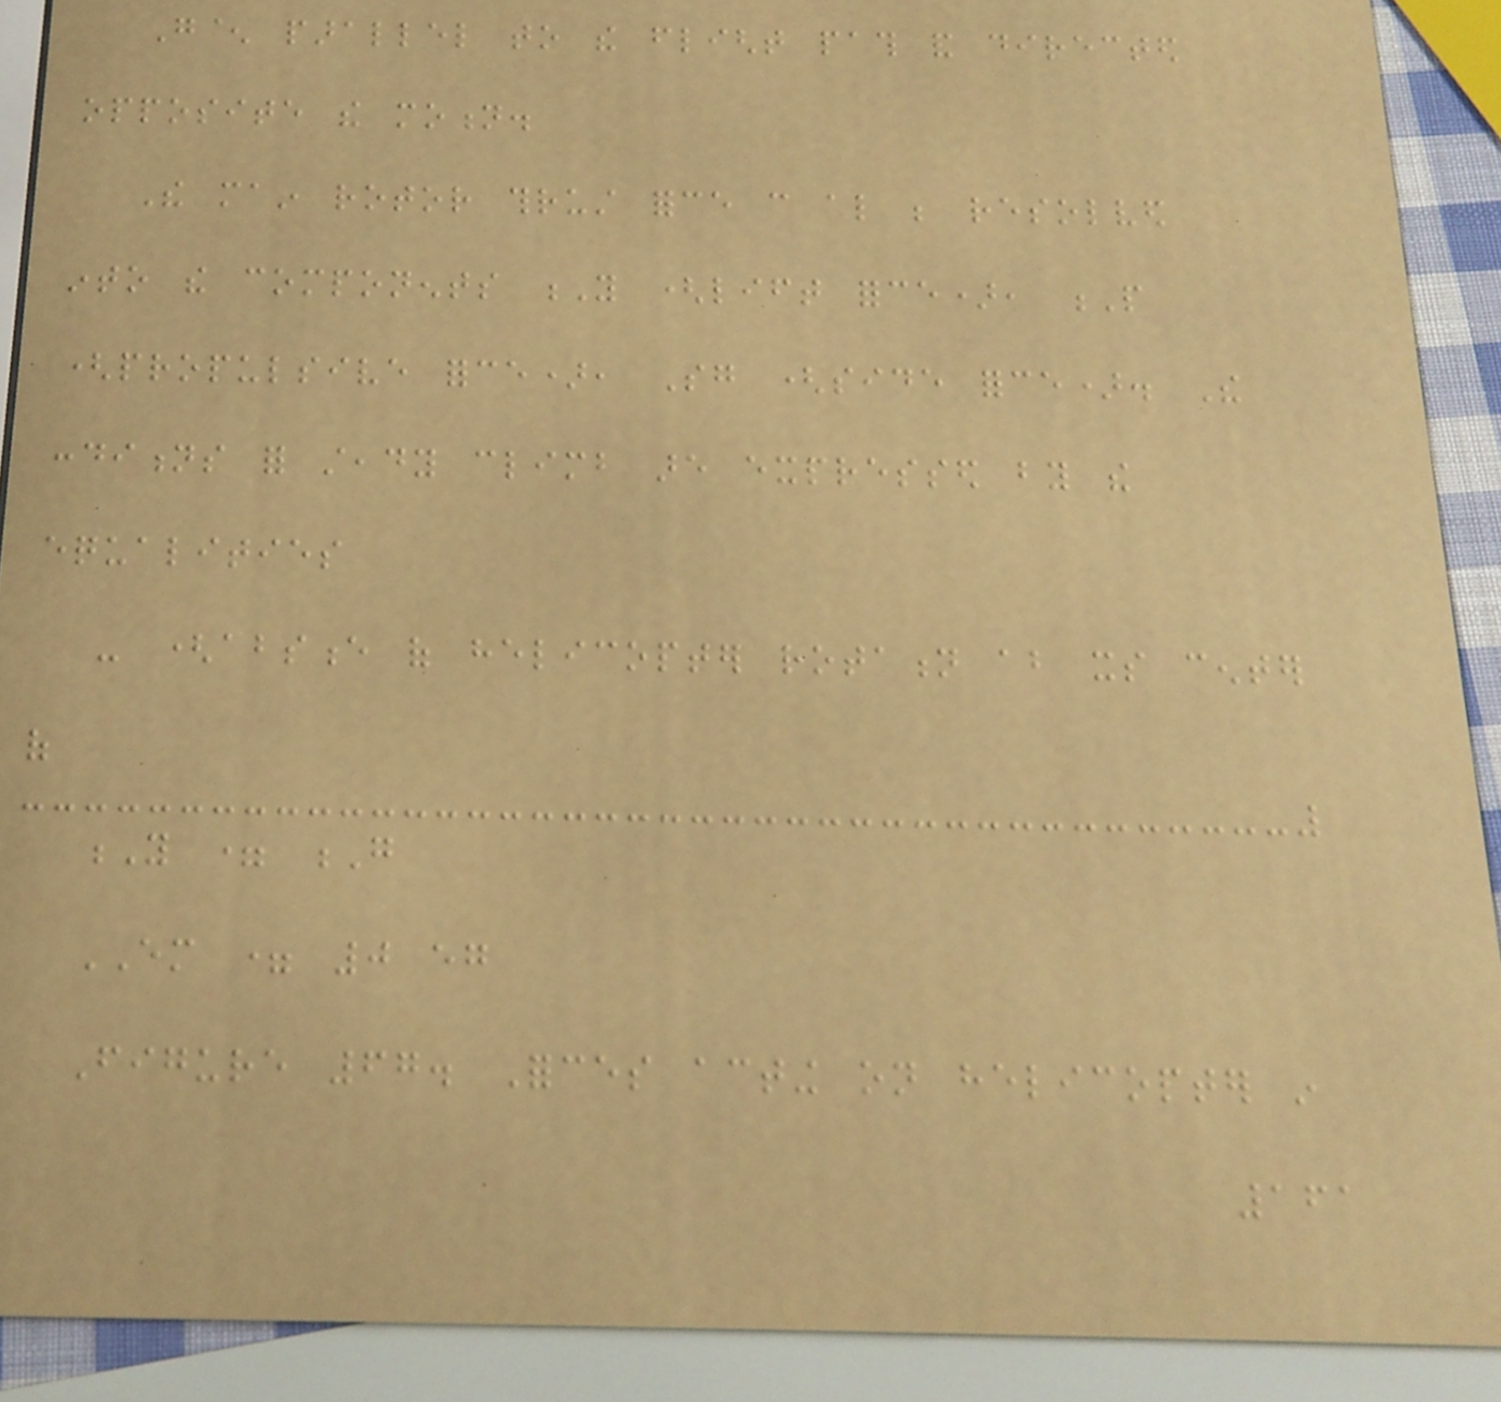G^ parallel to the flight path and directed
opposite the motion.
The main rotor thrust force can also be resolved
into the components Y (lift force), P
(propulsive force), Sg (side force). The
conditions for steady climb are expressed by the
equalities
- (absence of helicopter rotation about its center
of
Y = G
EM = 0 eg
Figure 67. Forces acting on helicopter in
161
